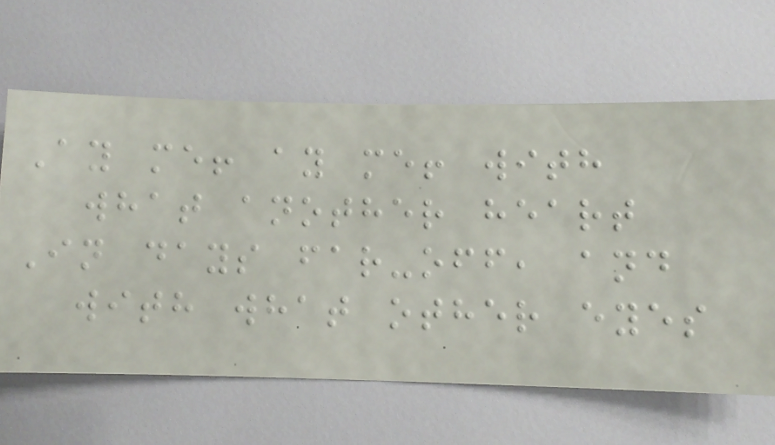Ay me! ay me! with
what another heart
In days far-off, and
with what other eyes
